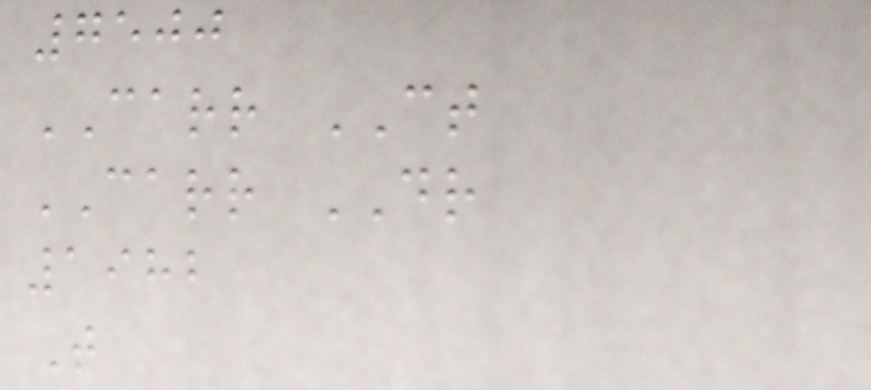7500
CARR CT
CARR DR
1982
T
